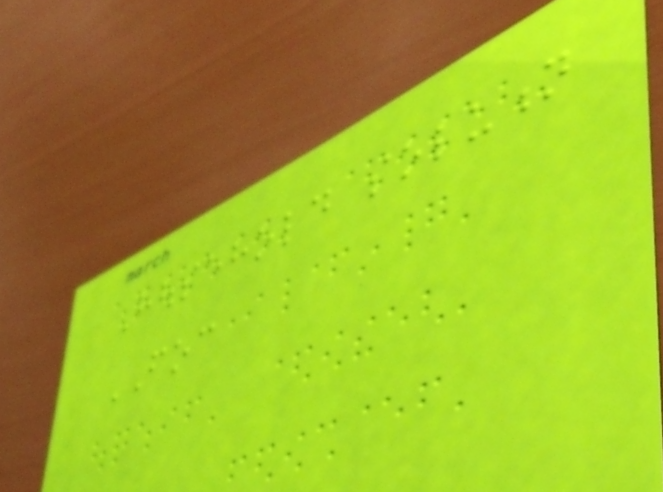Household solution
FOC
